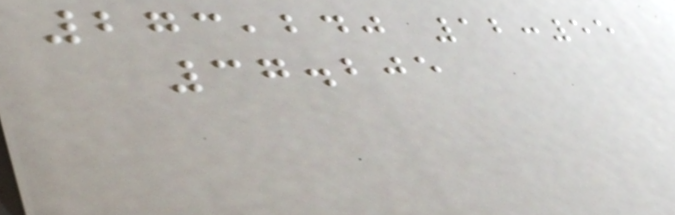273,240 12:55
37.205
